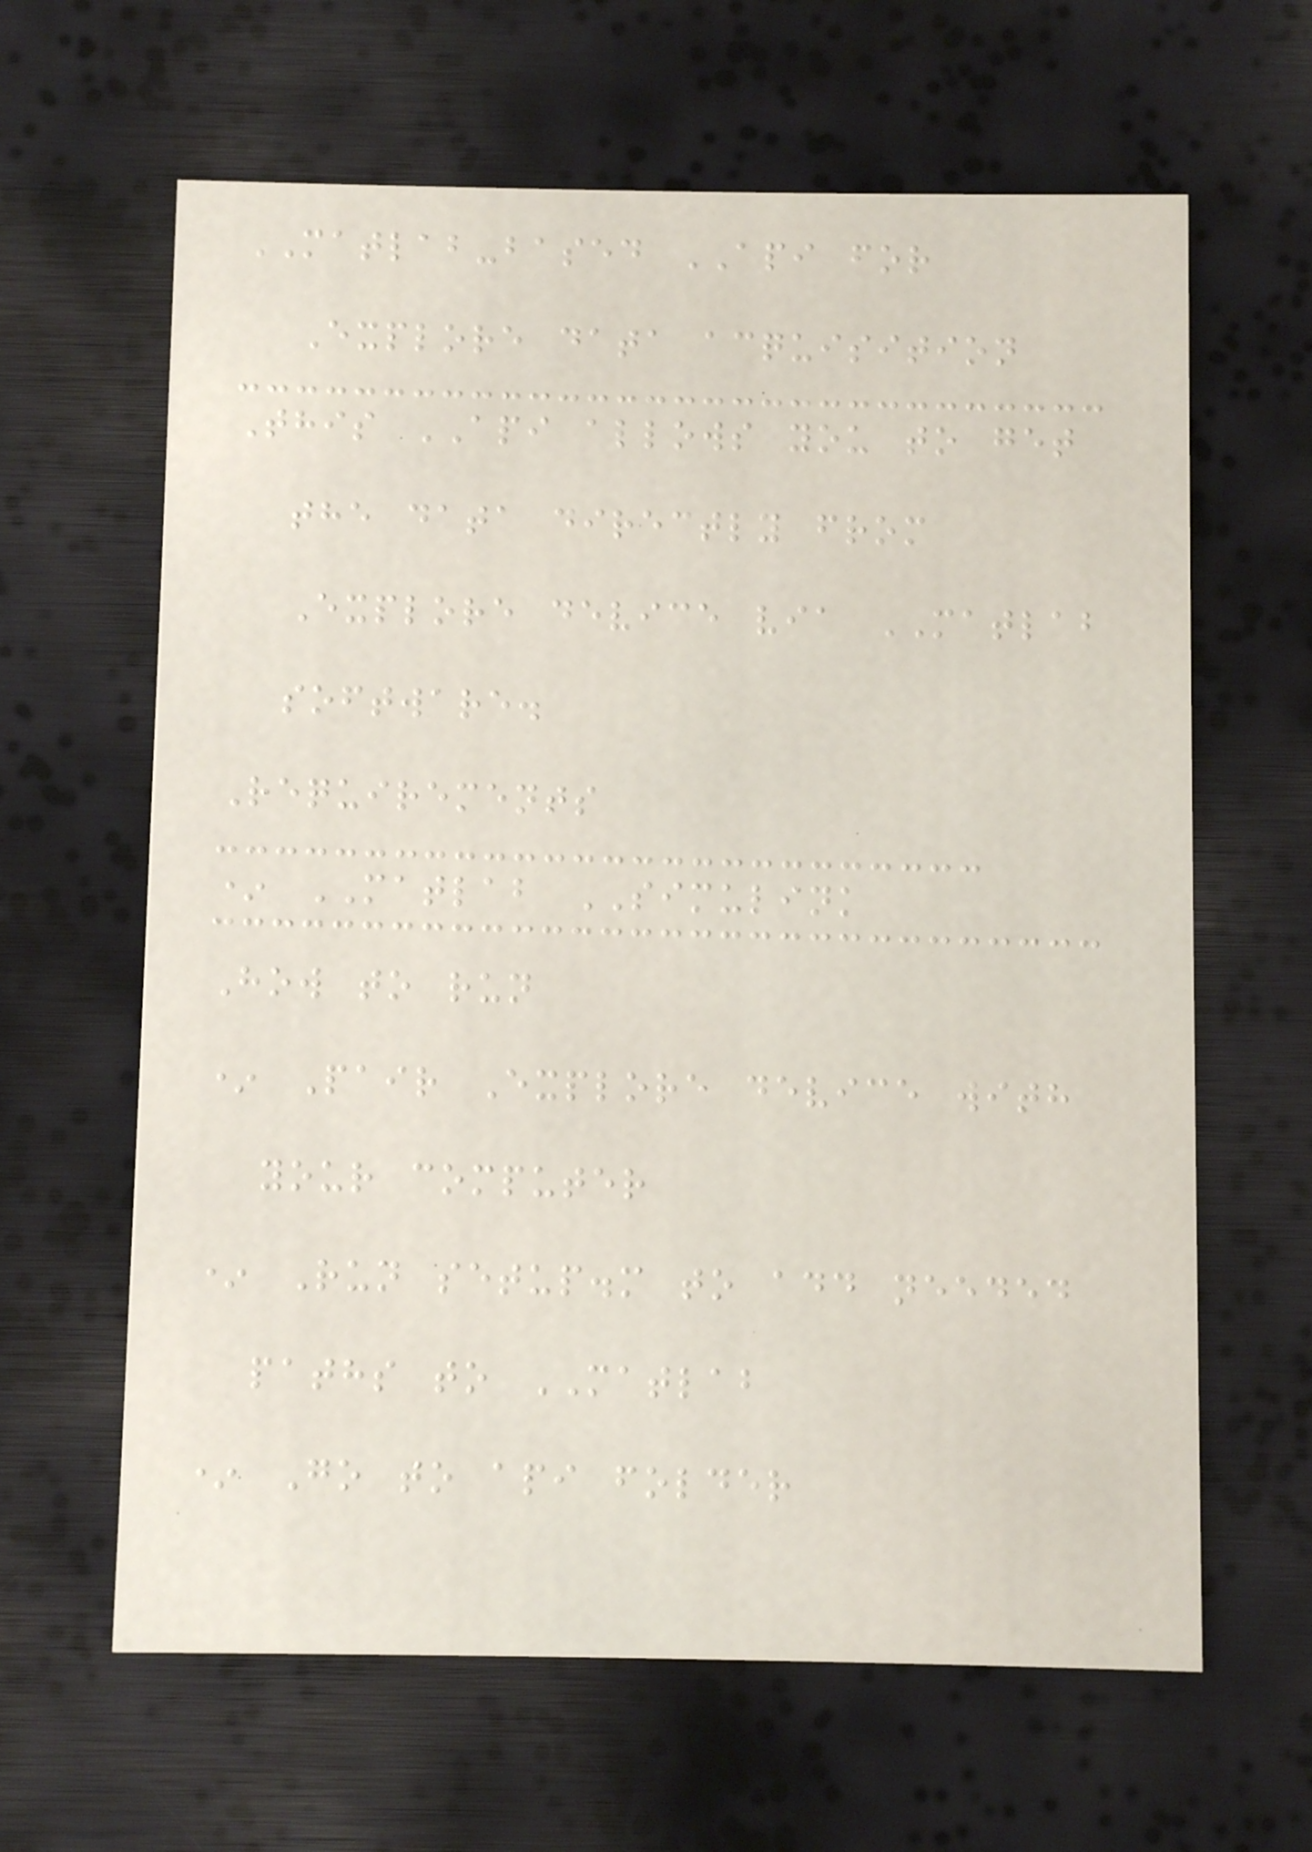MATLAB-based API for
Explore data acquisition
This API allows you to get
the data directly from
Explore device via MATLAB
software.
Requirements
* MATLAB SIMULINK
How to run
* Pair Explore device with
your computer
* Run setup.m to add needed
paths to MATLAB
* Go to api folder
